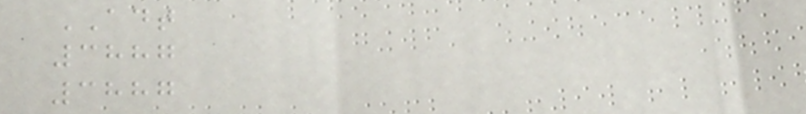ADT
3887
3887
